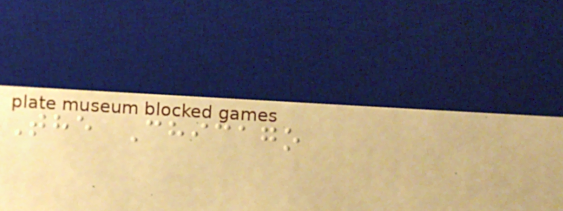The Chicago
